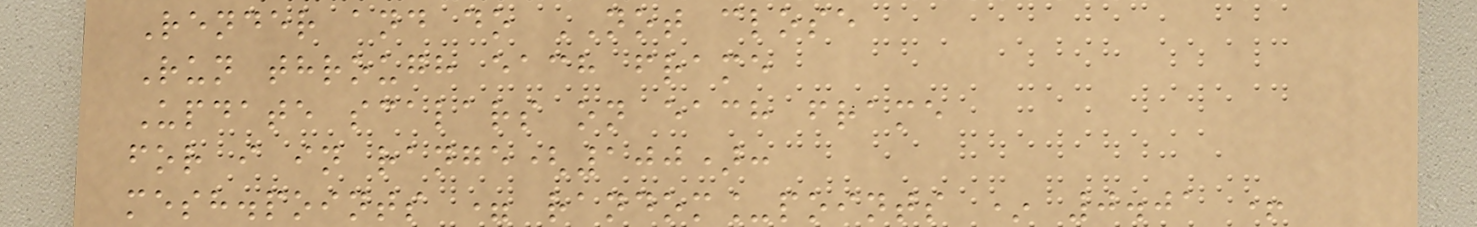Render and do NOT close
Run through each frame
Update scalars on each frame
for i in range(100):
mesh.points = random_points * 0.01 +
